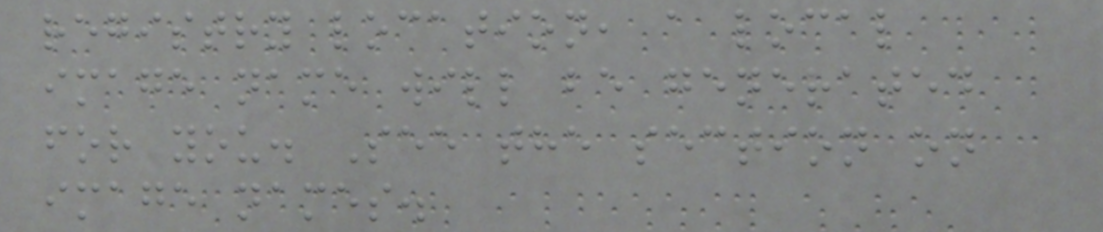registry location, a local
image name will be generated
for you. See the section on
image names.
